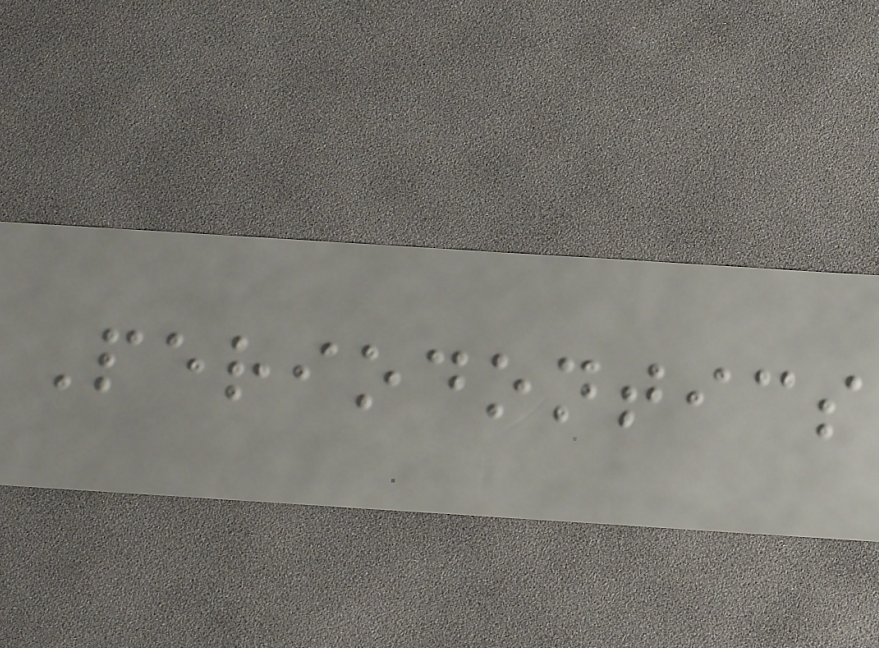Periodontics
